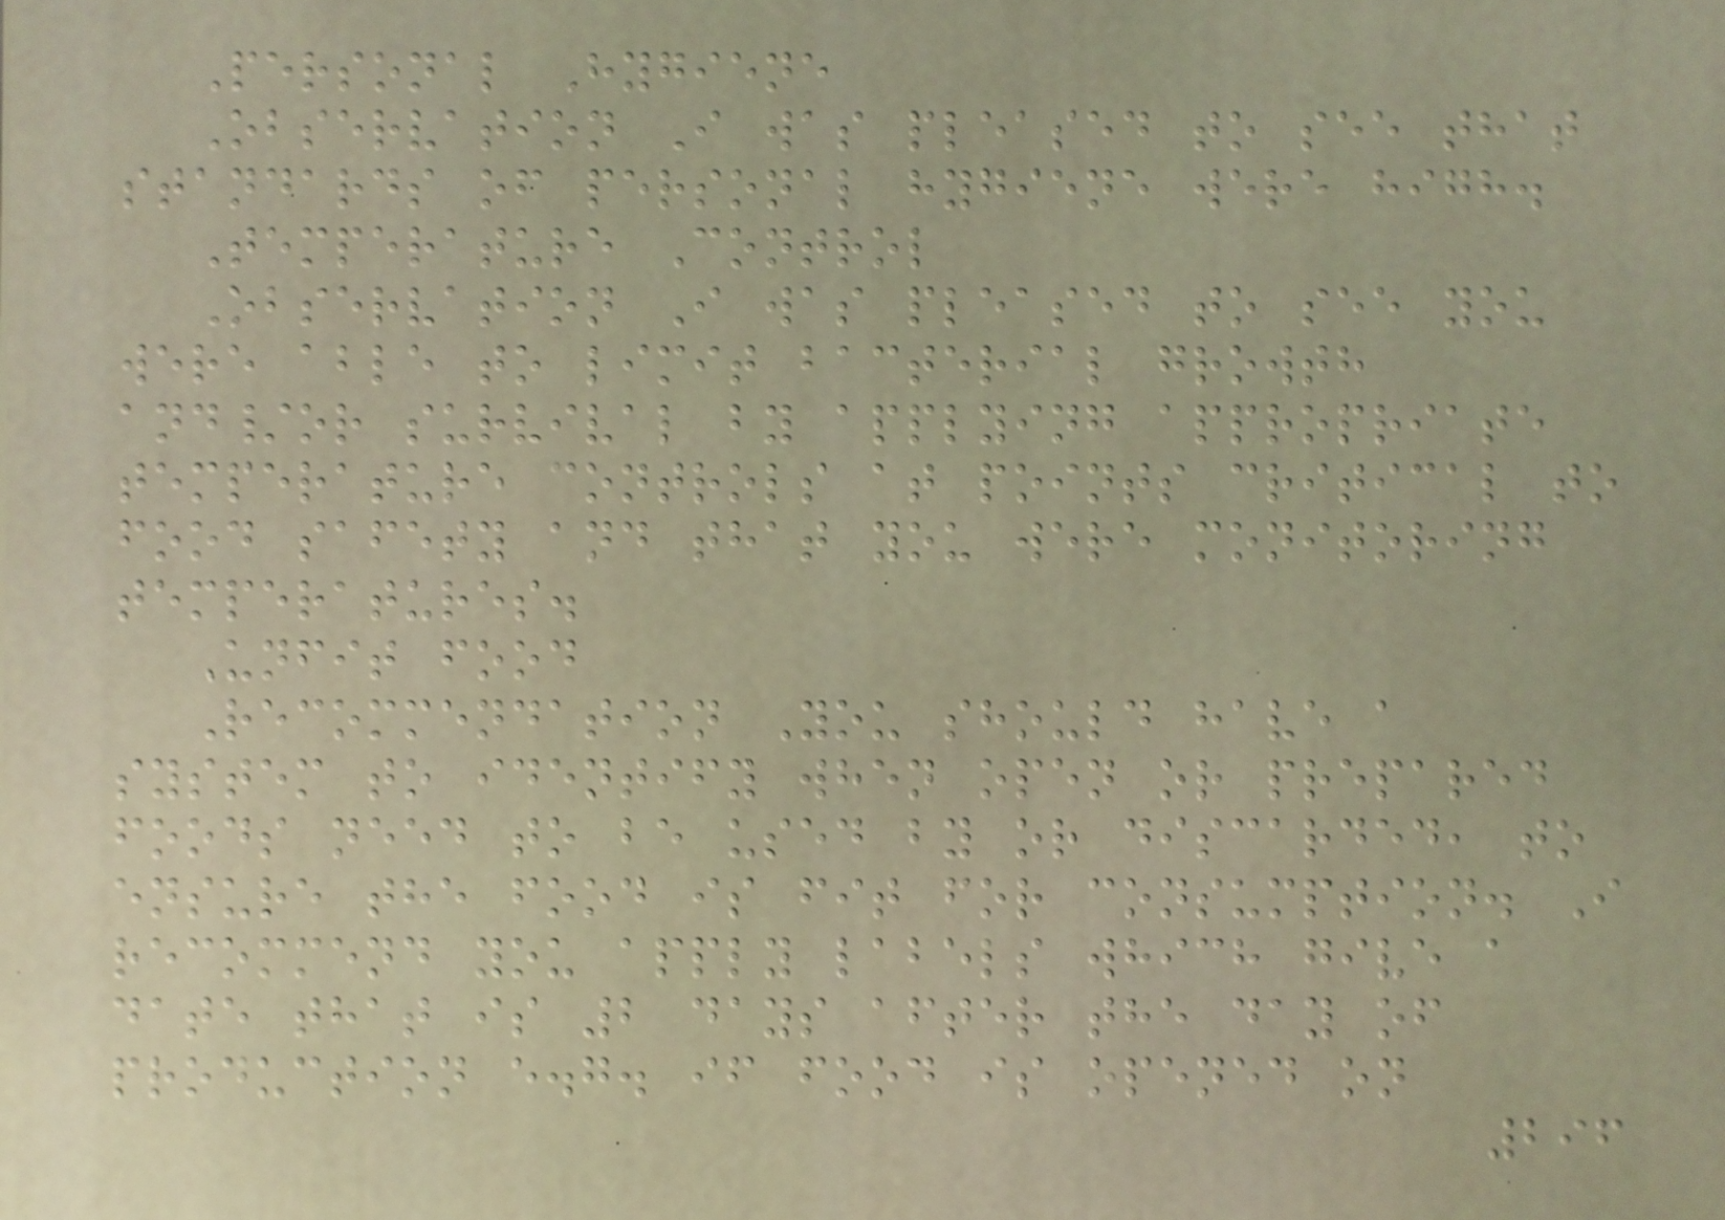Personal Hygiene
Observation I was pleased to see that
standards of personal hygiene were high.
Temperature Control
Observation I was pleased to see you
were able to limit bacterial growth
and/or survival by applying appropriate
temperature controls at points critical to
food safety and that you were monitoring
temperatures.
Unfit food
Recommendation You should have a
system to identify when open or prepared
foods need to be used by or discarded, to
ensure the food is fit for consumption. I
recommend you apply labels which give a
date that is 2 days after the day of
production e.g. if food is opened on
296
